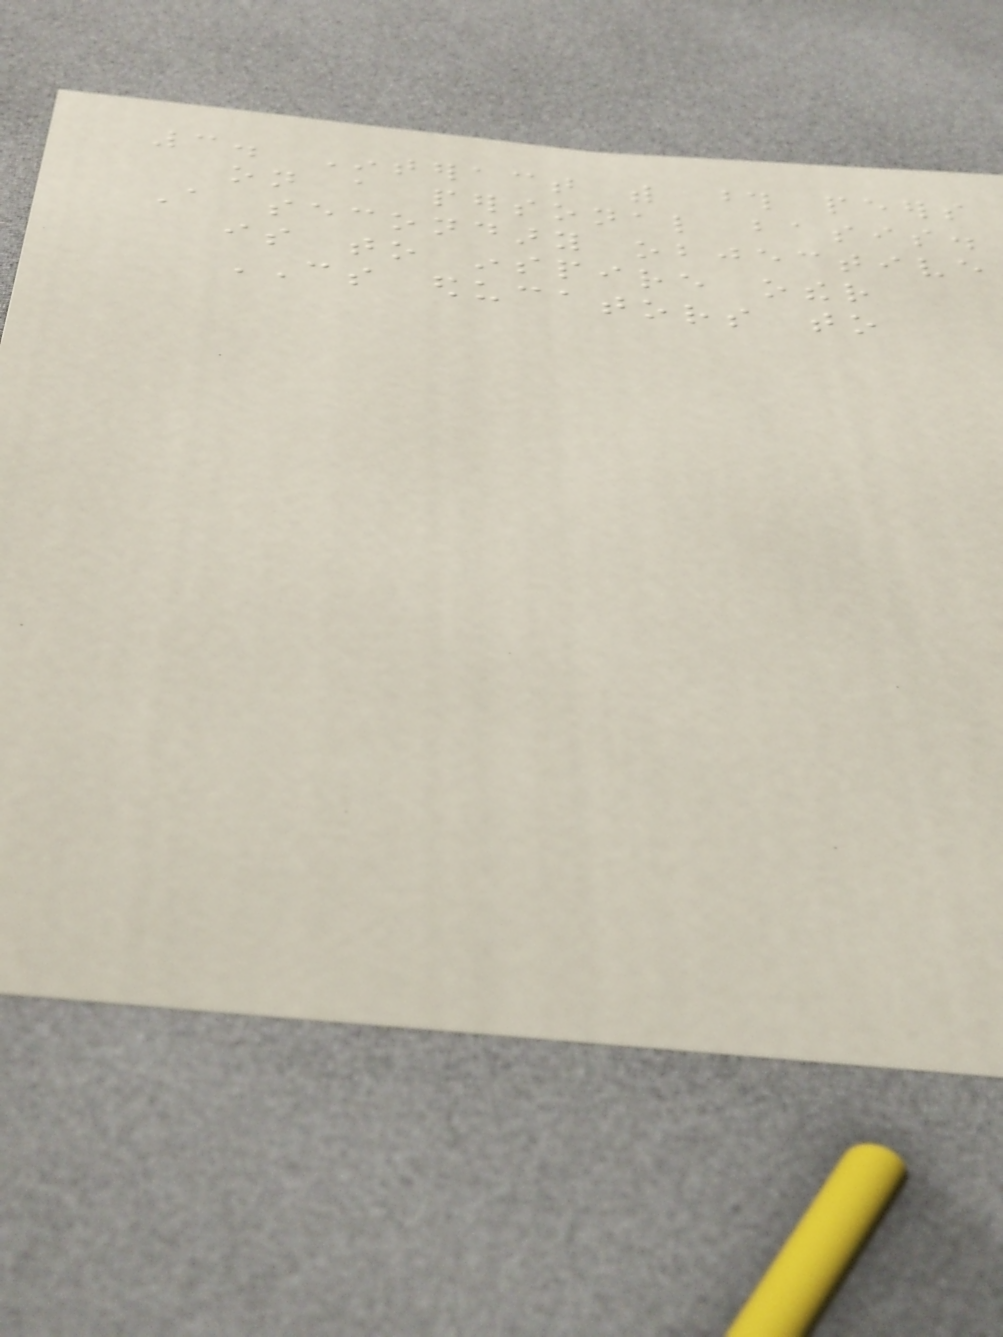3. Interact with those peers
on a personal basis.
A secondary objective
is to inspire other
CS educators to
